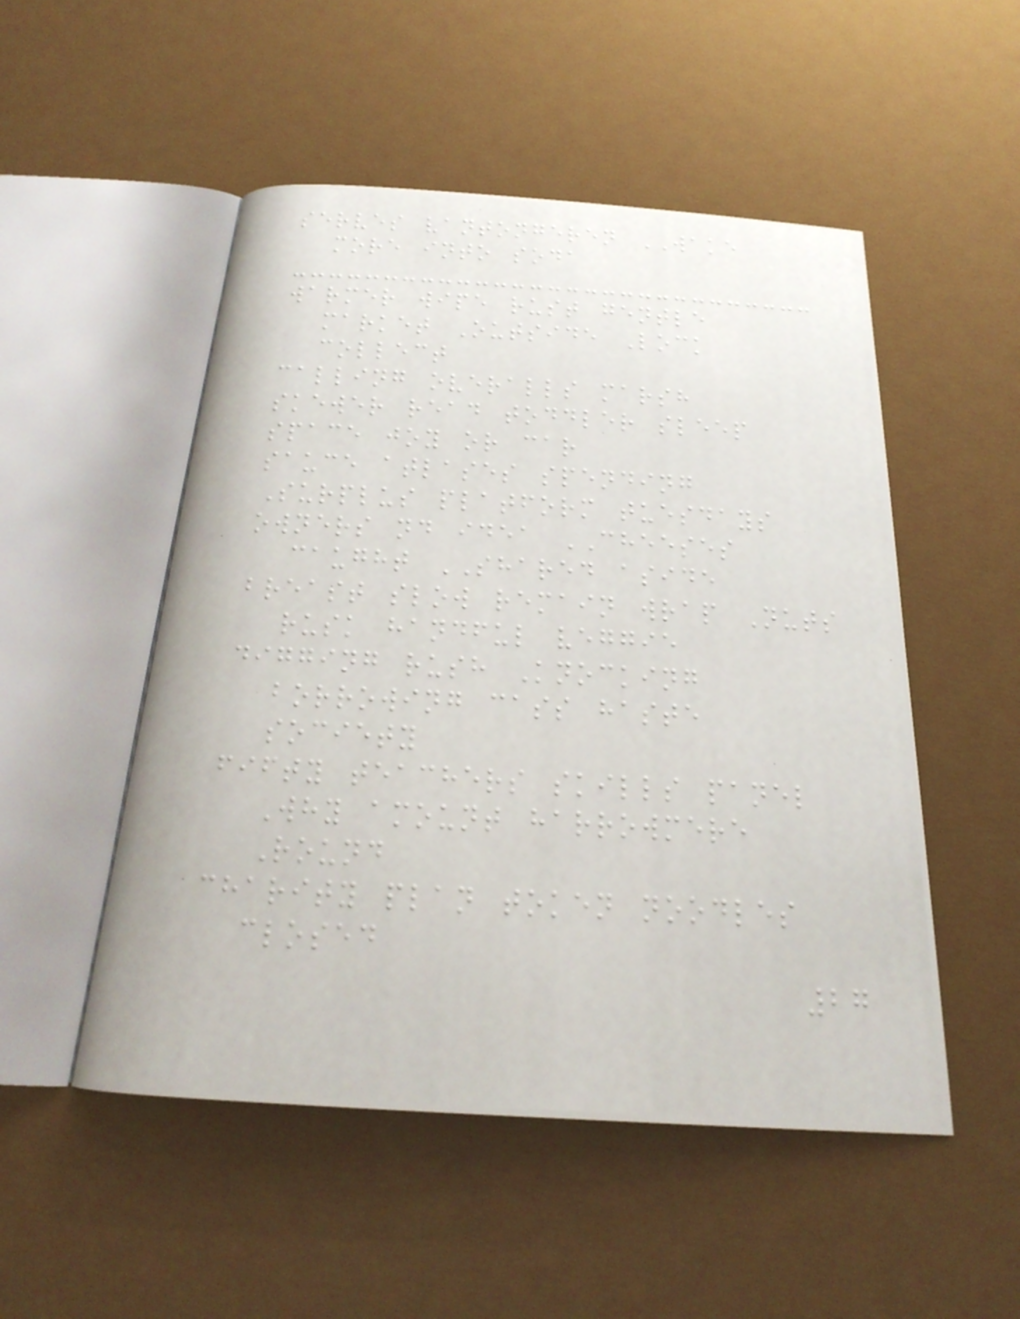serves vantongeren WAKE
more into soda
warmer wipe rust gentle
market Outside Lock
collect
calling overalls marsh
skewer read toddler sleep
space joy or car
sauce atlases spending
Surplus platform tuesdays
owners nd idea CHEESES
caught SHARED aside
breast slow remain wrap Nuts
rusk handful veggie
digging rush Knocking
borrowing cass haste
society
fifty teachers skills panel
Why amount harrowmere
Round
charity plan token noodles
closed
27
